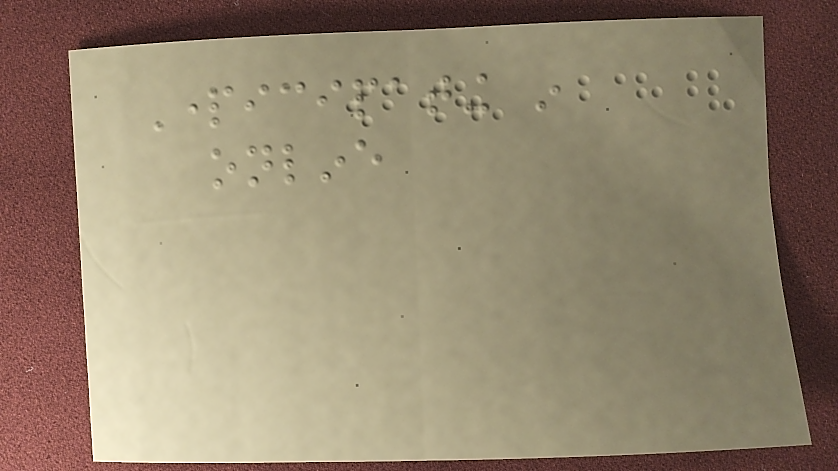Participating in
online
